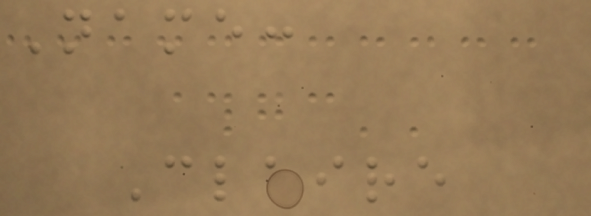Name:
Claire
